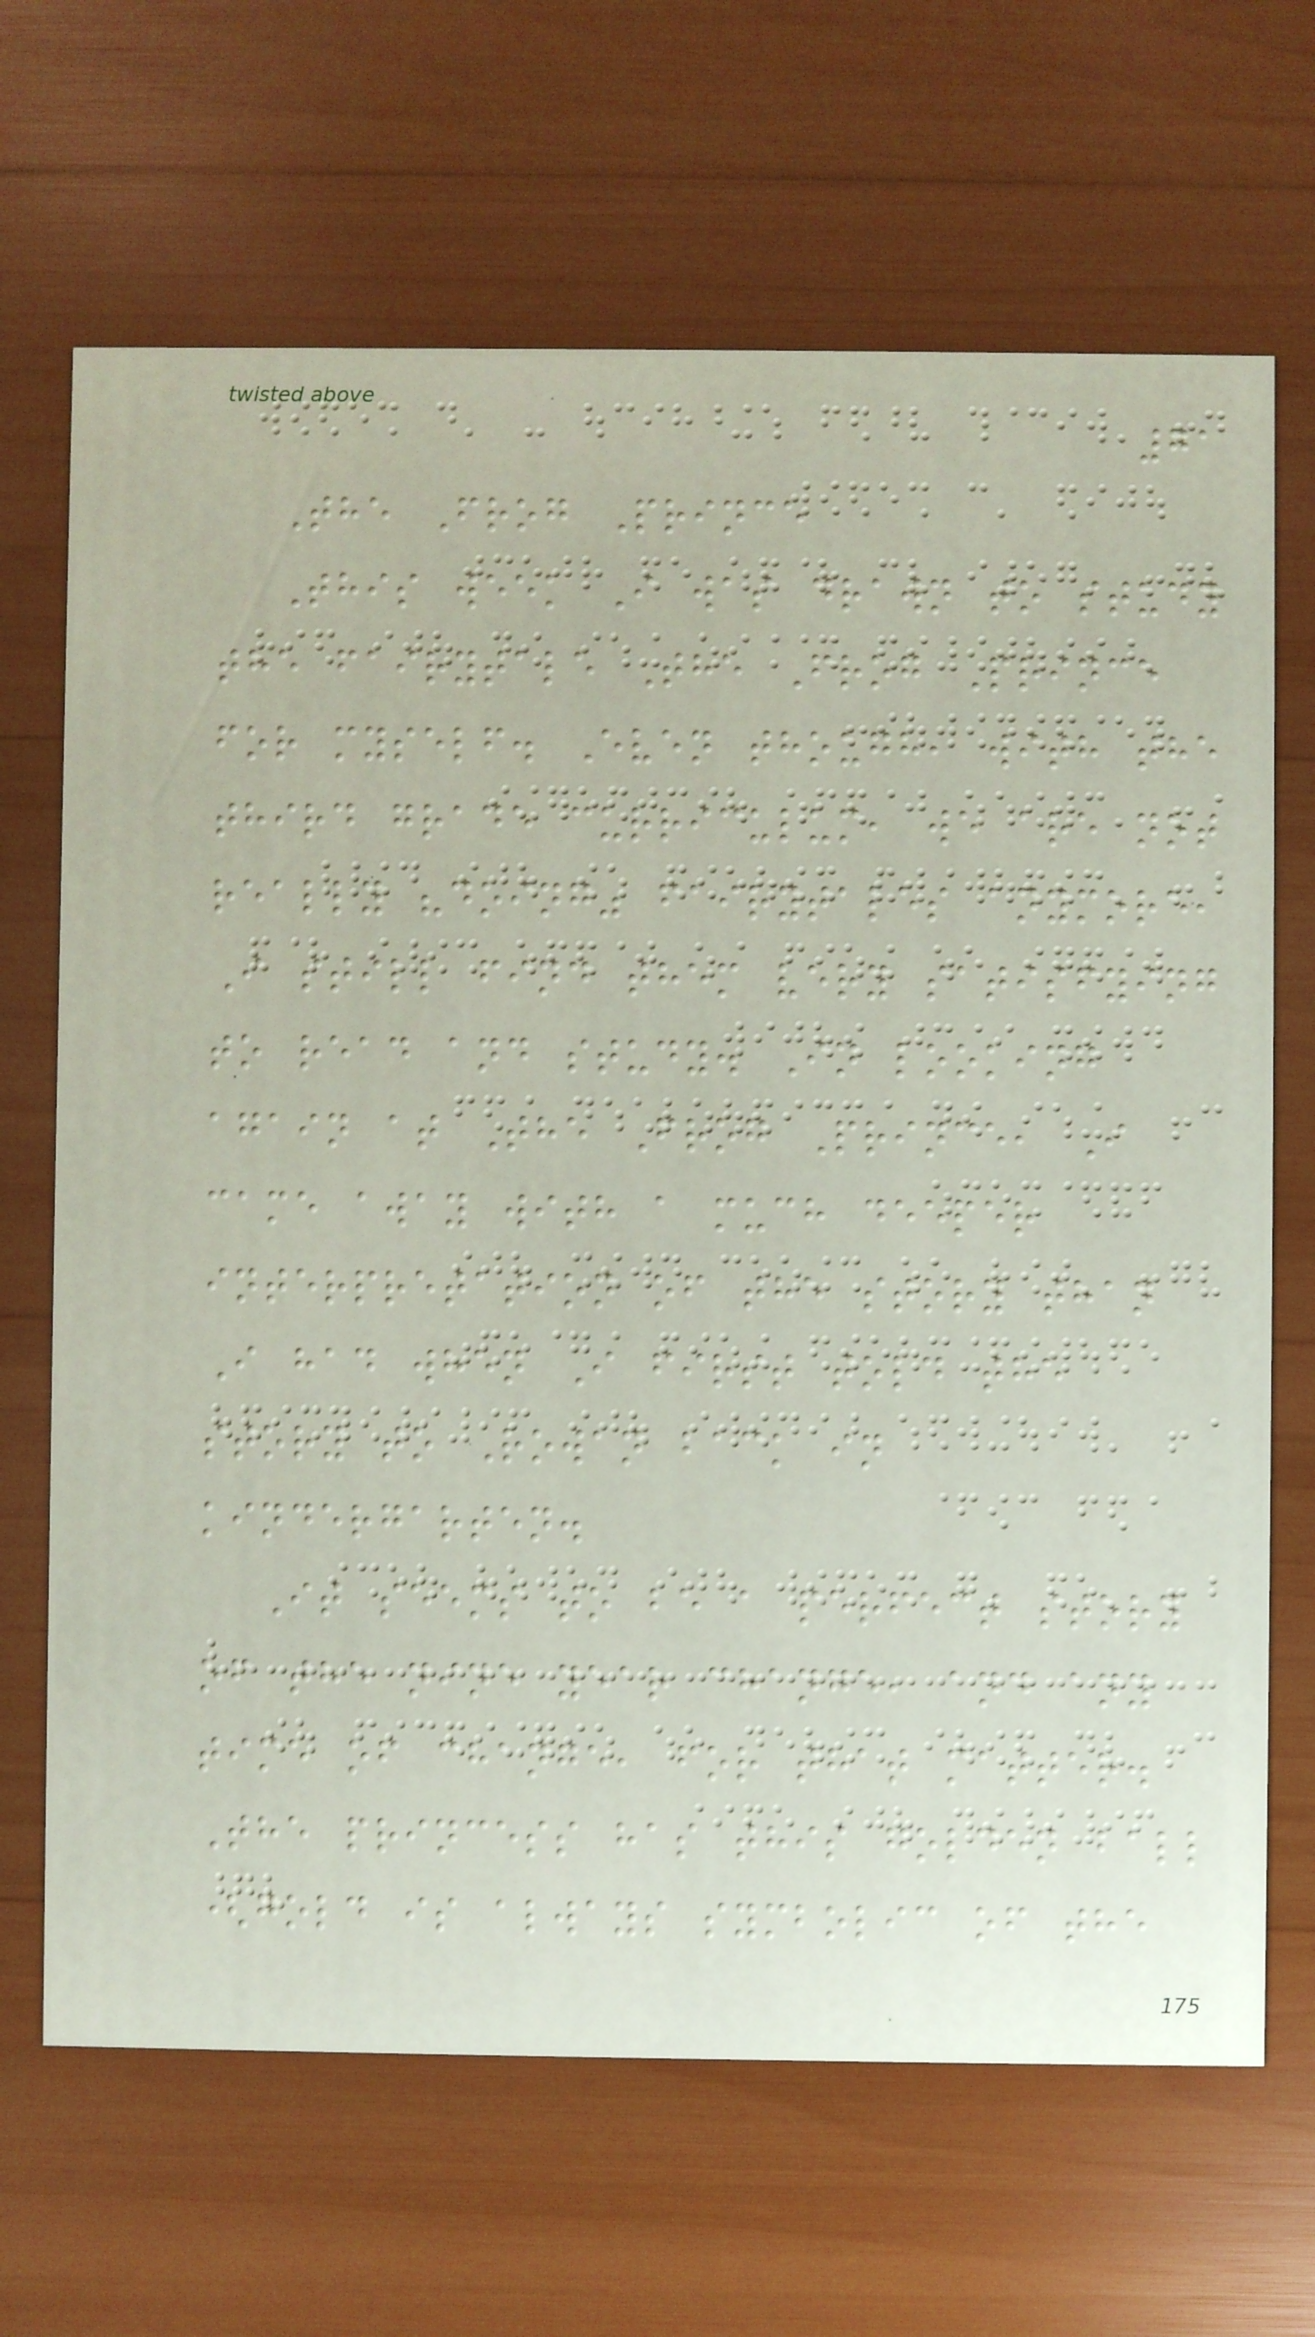71
The Frog Prince
This week I was drawn to study
the fairytale The Frog Prince
for myself. Even though, with the
third grade curriculum, we are not
really "doing" fairytales anymore,
I still find them very satisfying
to read and study. In looking
again at The Frog Prince, I
came away with a much deeper
interpretation of the story than
I had when I first told the
story to Rowan back in
kindergarten.
It seems to be a perfect story
of the nine year change, and any
time of change, for that matter.
The princess has this golden ball
(gold is always symbolic of the
